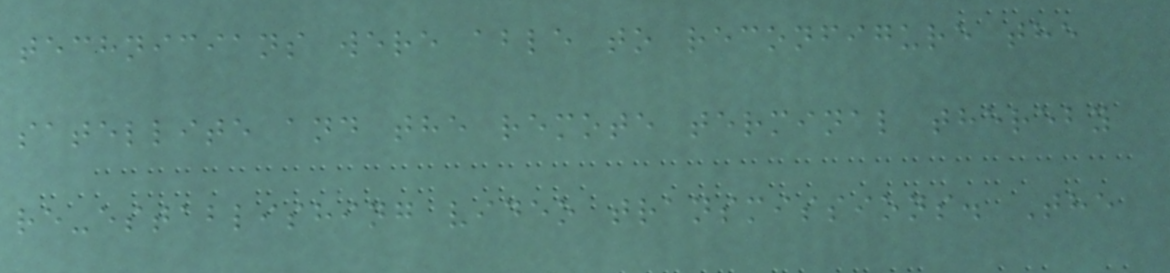technicians were able to reconfigure the
satellite and the remote terminal thereby
re-establishing video transmissions. The
